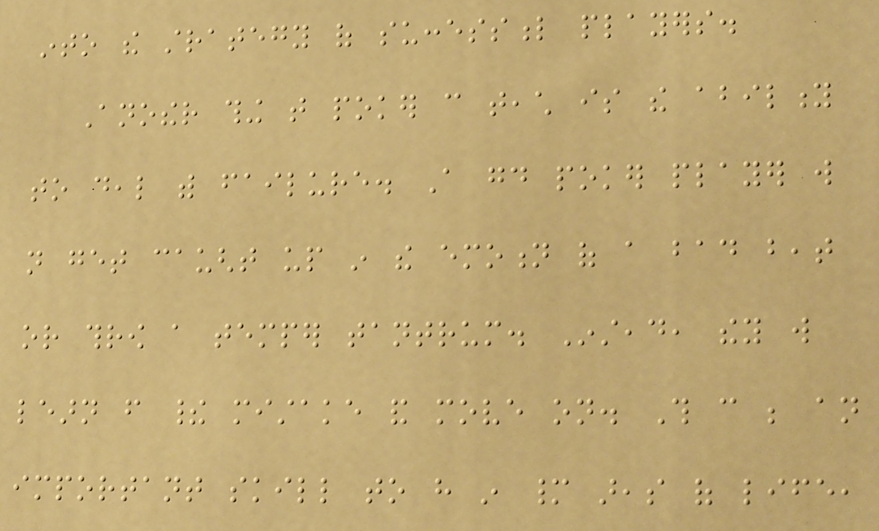into the strategy of successful players.
Another thing that poker can teach is the ability
to deal with failure. A good poker player will
not get caught up in the emotion of a bad beat
or throw a temper tantrum. Instead, they will
learn from their mistake and move on. This can be an
important skill to have in many areas of life,
